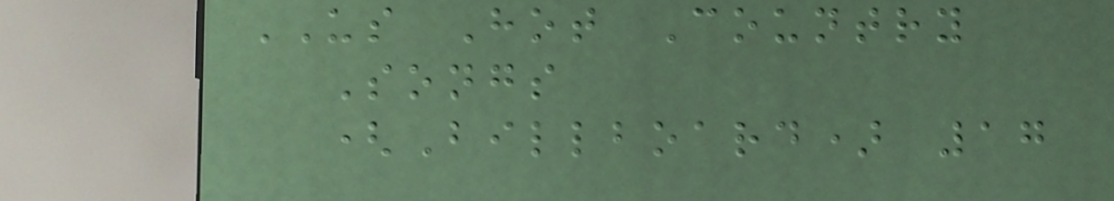US Hot Country
Songs
(Billboard) 17
